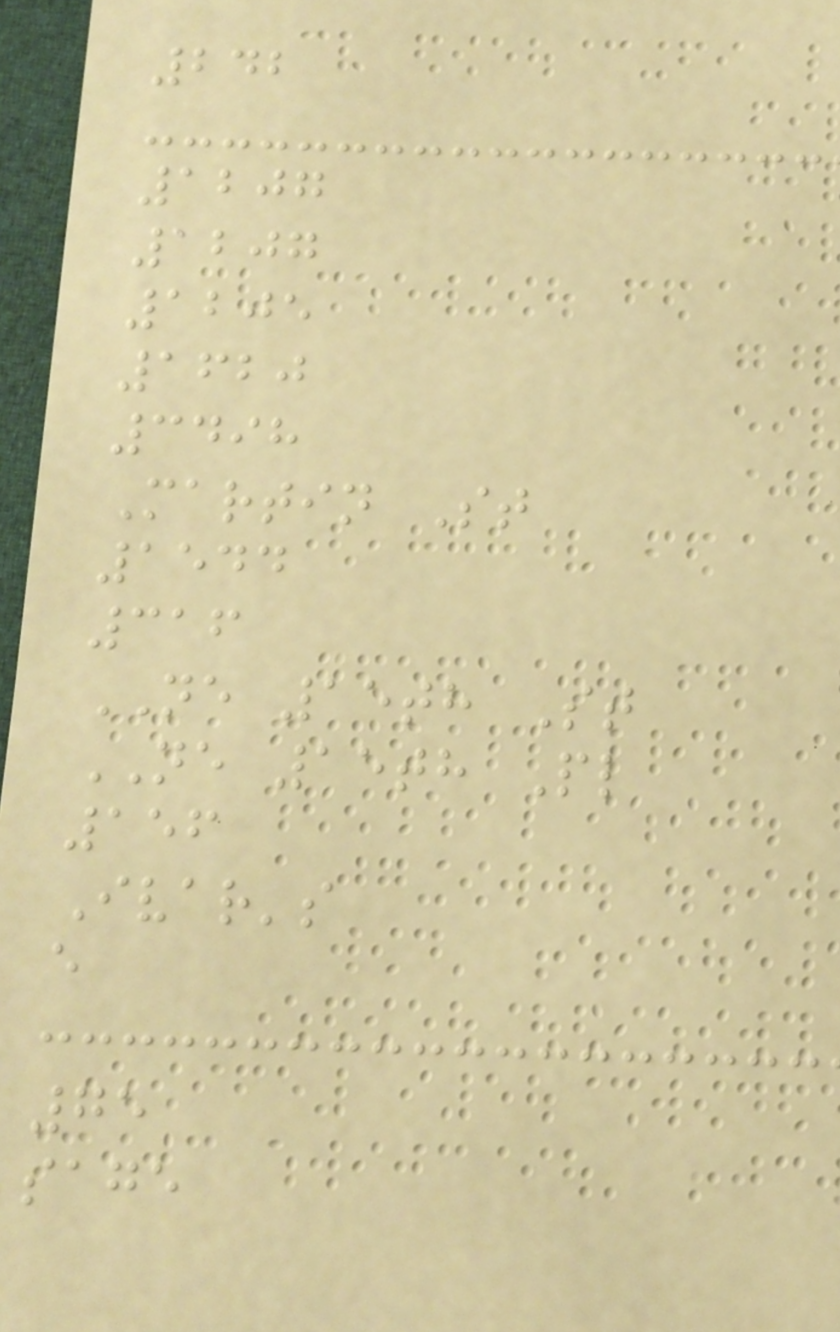242
1207
1207
1205
1620
3498
Martin St
1544
316
NE 15th St
NE 15th Pl
156
Ivar's
e
75
sage
